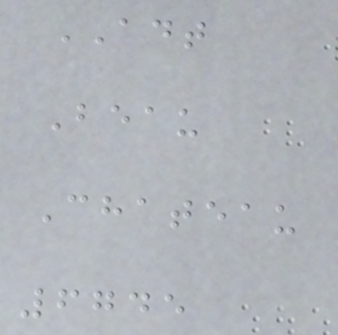ADT
Beau
Chateau
6745
